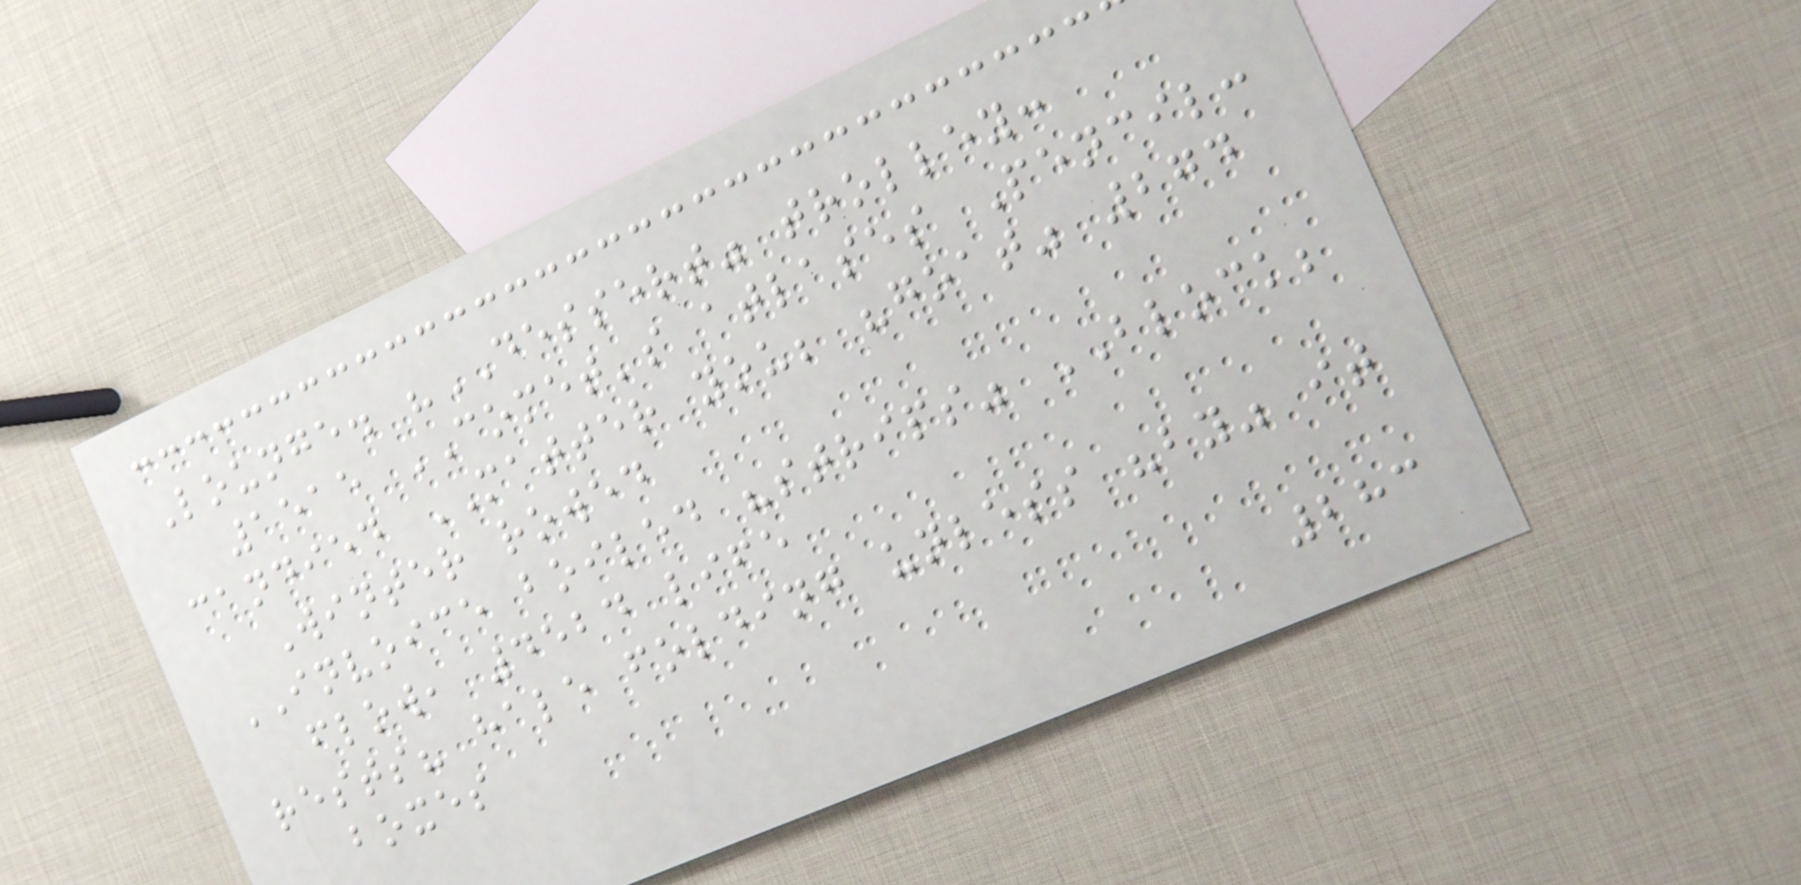Lounge. "DESSERT" trolley:
1515 COMET's atlases Pencil:
candied MATTER you; "goat" 274
Winter rowed
INVOICE boiled "strips" BLOCK;
flow, 4524 life
rests? hale folding unless "by" it
boxes
283
